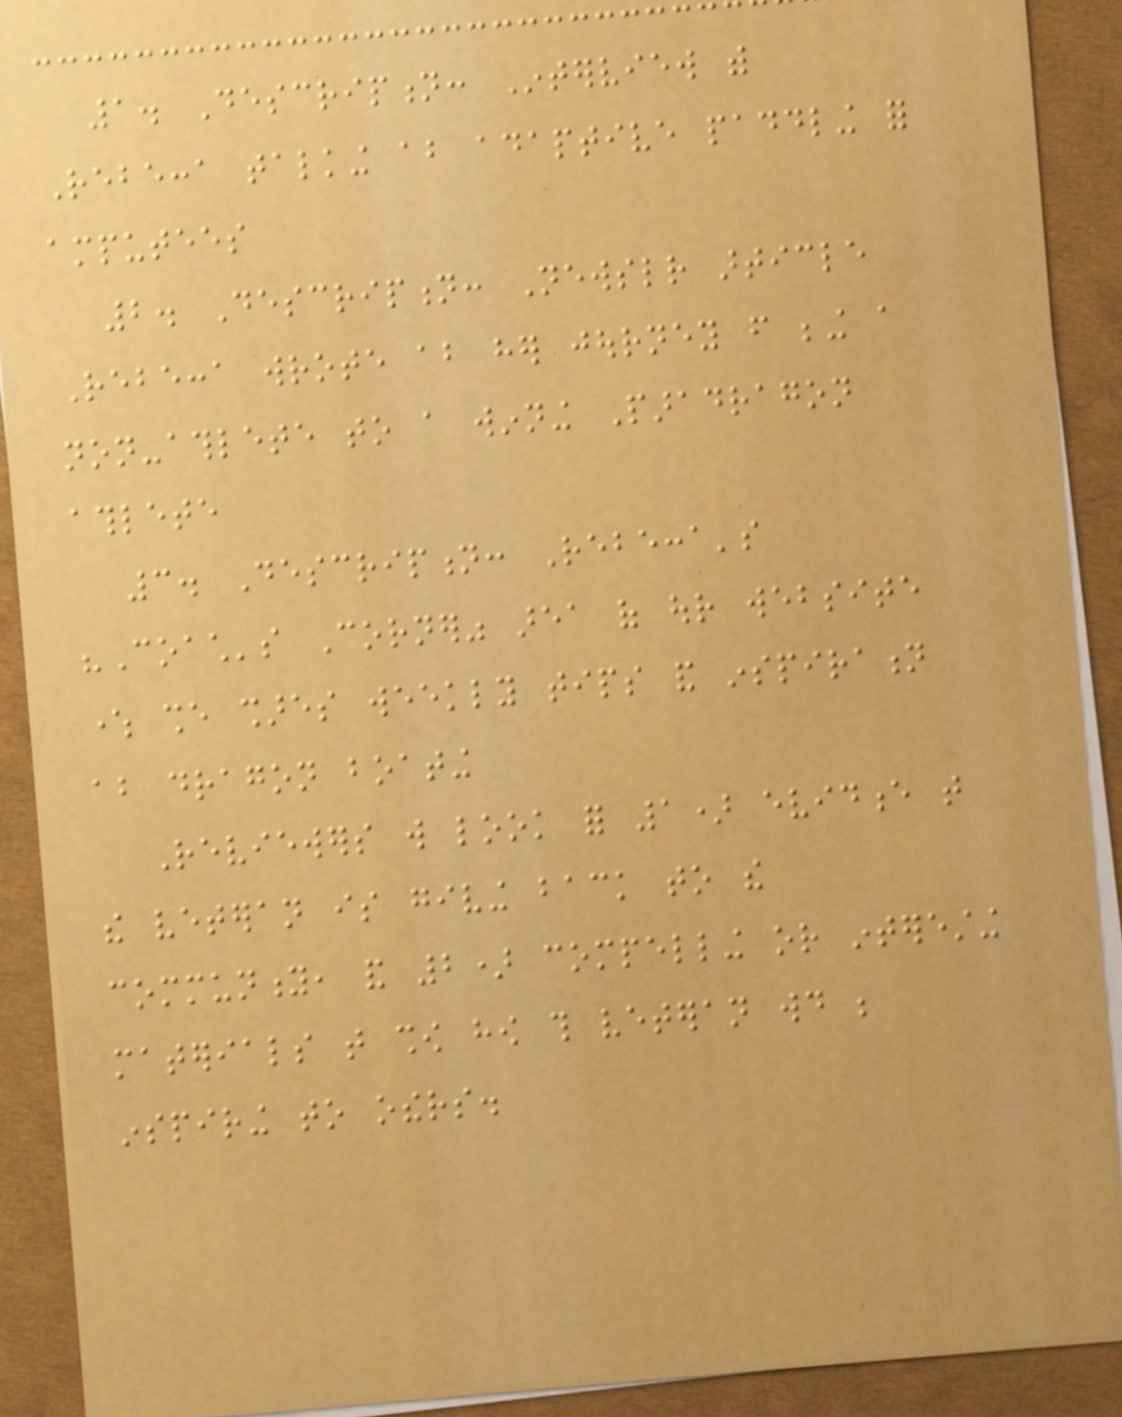1. Description: Interview with
Rebecca talking about adaptive paddling for
amputees
2. Description: Newsletter article
Rebecca wrote about her journey from being a
non-athlete to a winning Paradragon
athlete
3. Description: Rebecca's
"Coach's Corner" area of our website
where she shares weekly tips and inspiration
about dragon boating
Reviewers will look for 1) evidence that
the veteran is giving back to the
community, and 2) compelling or interesting
materials that show how this veteran would be
inspiring to others.
